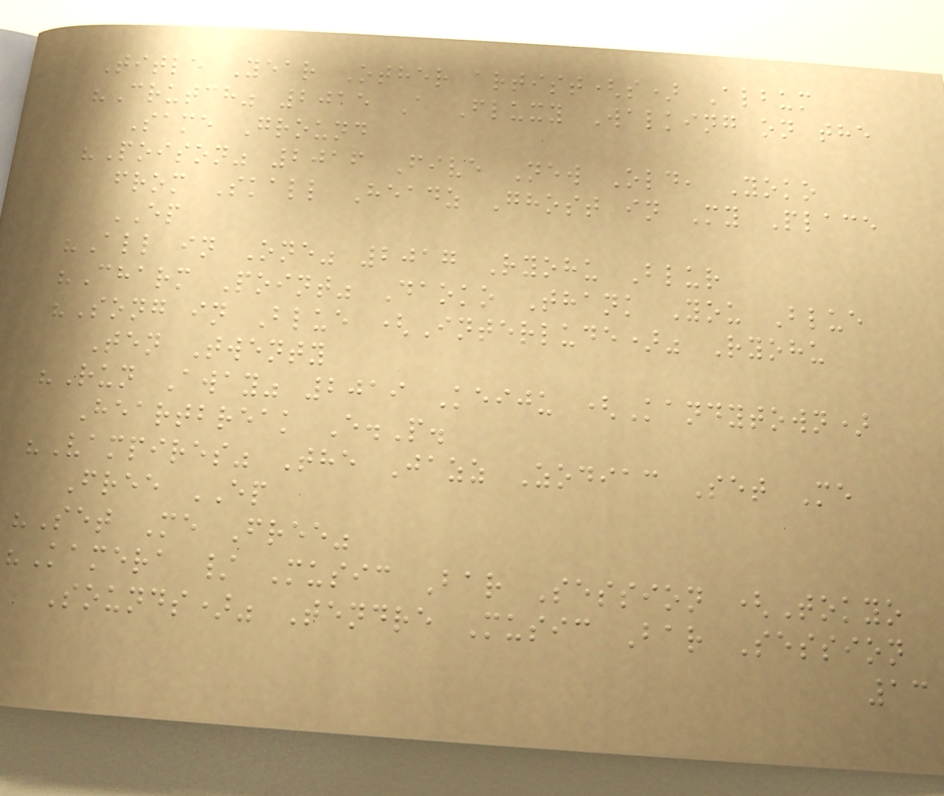Title Year Other artist(s) Album
"Crutch" 2015 A Fluxy Walking on the
Same Ground
"Poison" 2016 Five New Old, Yoko
from Skall Headz Ghost in My Place
EP
"All in One" 2017 Ryohu Blur
"Charm Point" Daoko Thank You Blue
"Song in Blue (Interlude)" Ryohu
Ten Twenty
"Run Away" 2019 Keiju (Kandytown)
Heartbreak E.P.
"Vampires" The Jazz Zodiac Set Me
Free EP
"Set Me Free"
"Kamera / Music Bar Session (Tokyo
Sounds)" Tendre Music Bar Session
13
